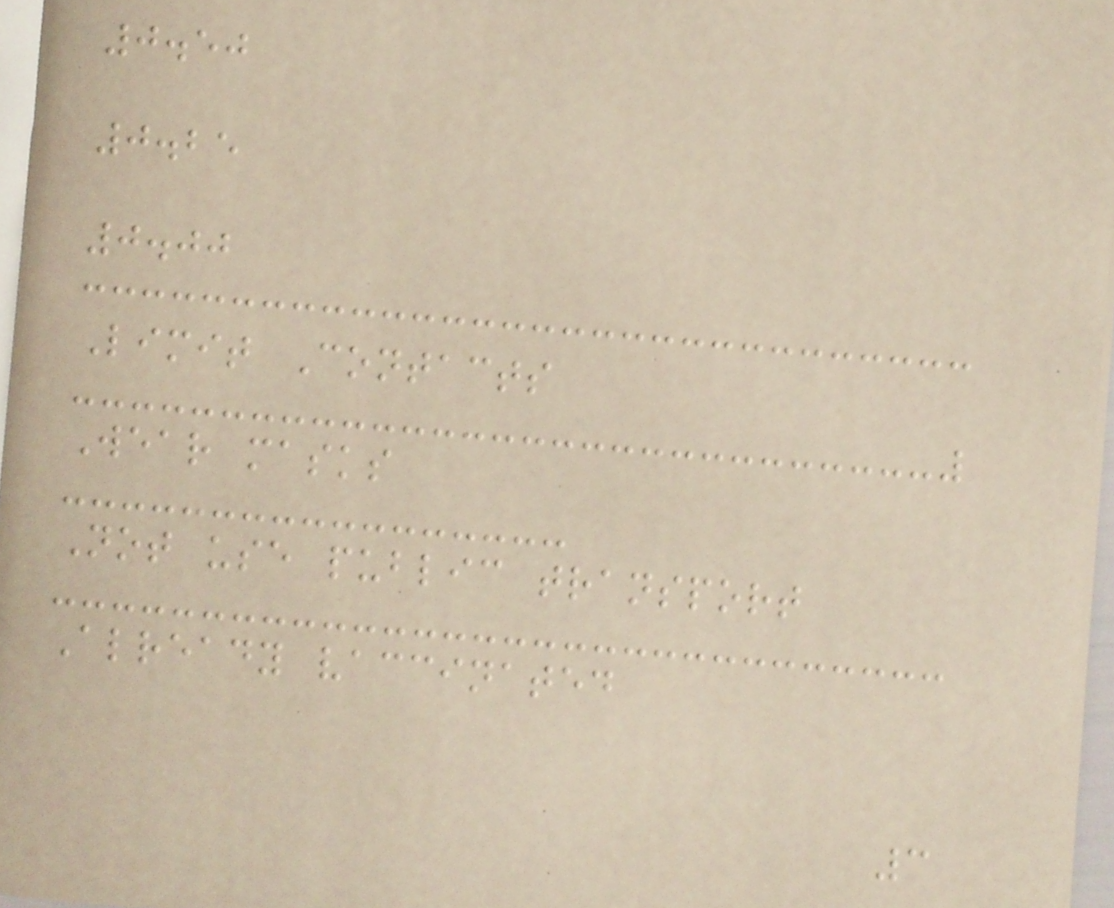0.50
0.25
0.00
Limit Contacts
Wear masks
Not use public transport
Already vaccinated
3
